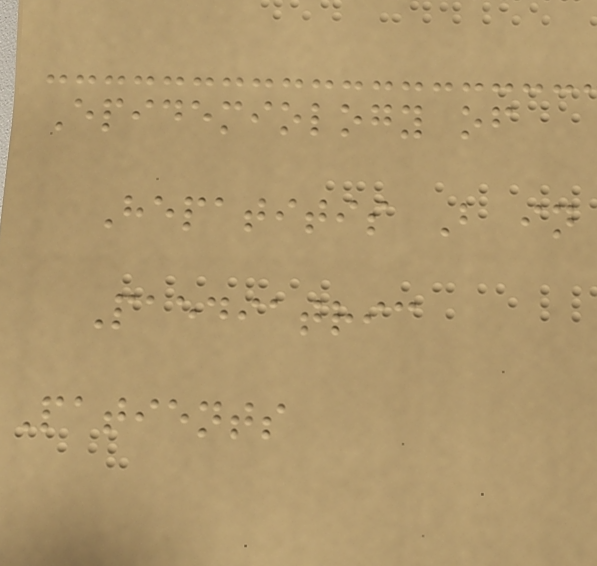Epidemiology of
Hepatitis B in
Paediatric
Patients
